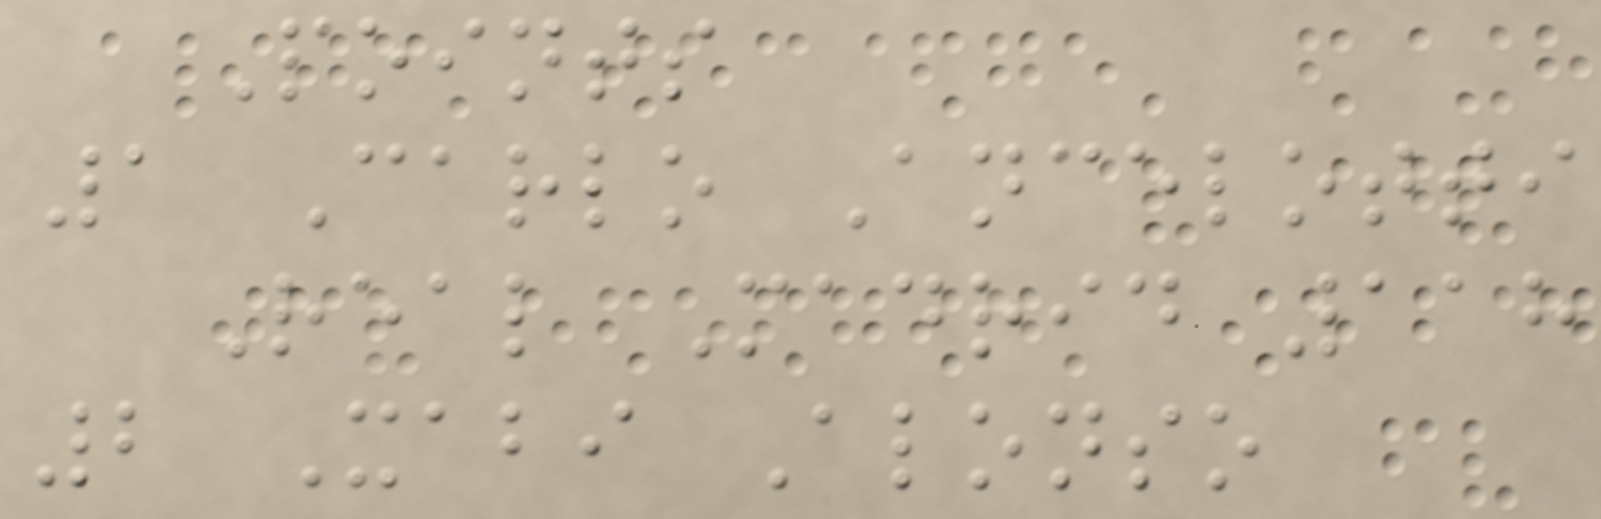Points
1 Carlo Ancelotti
Real Madrid 118
2 Xabi Alonso
